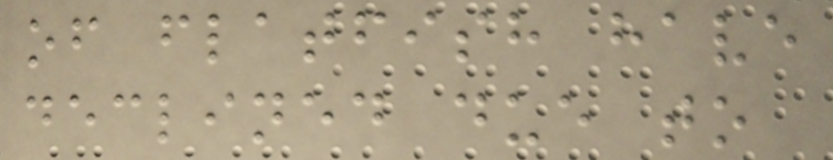of flatfish have
declined due to
